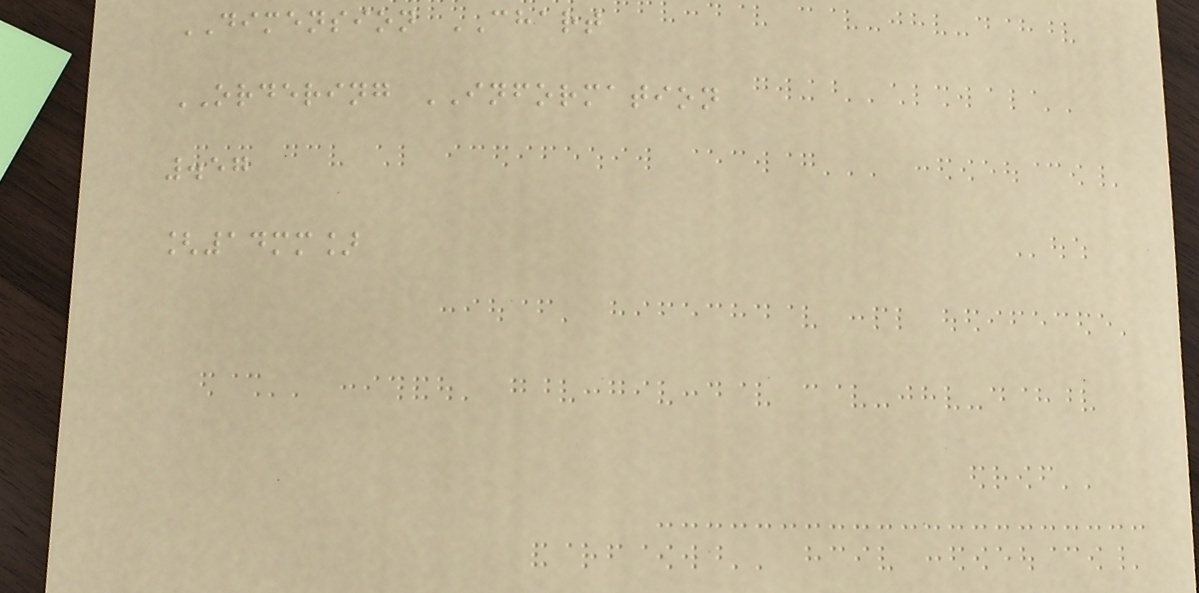DIMENSION CHART
ORDERING INFORMATION
.57
[14mm]
